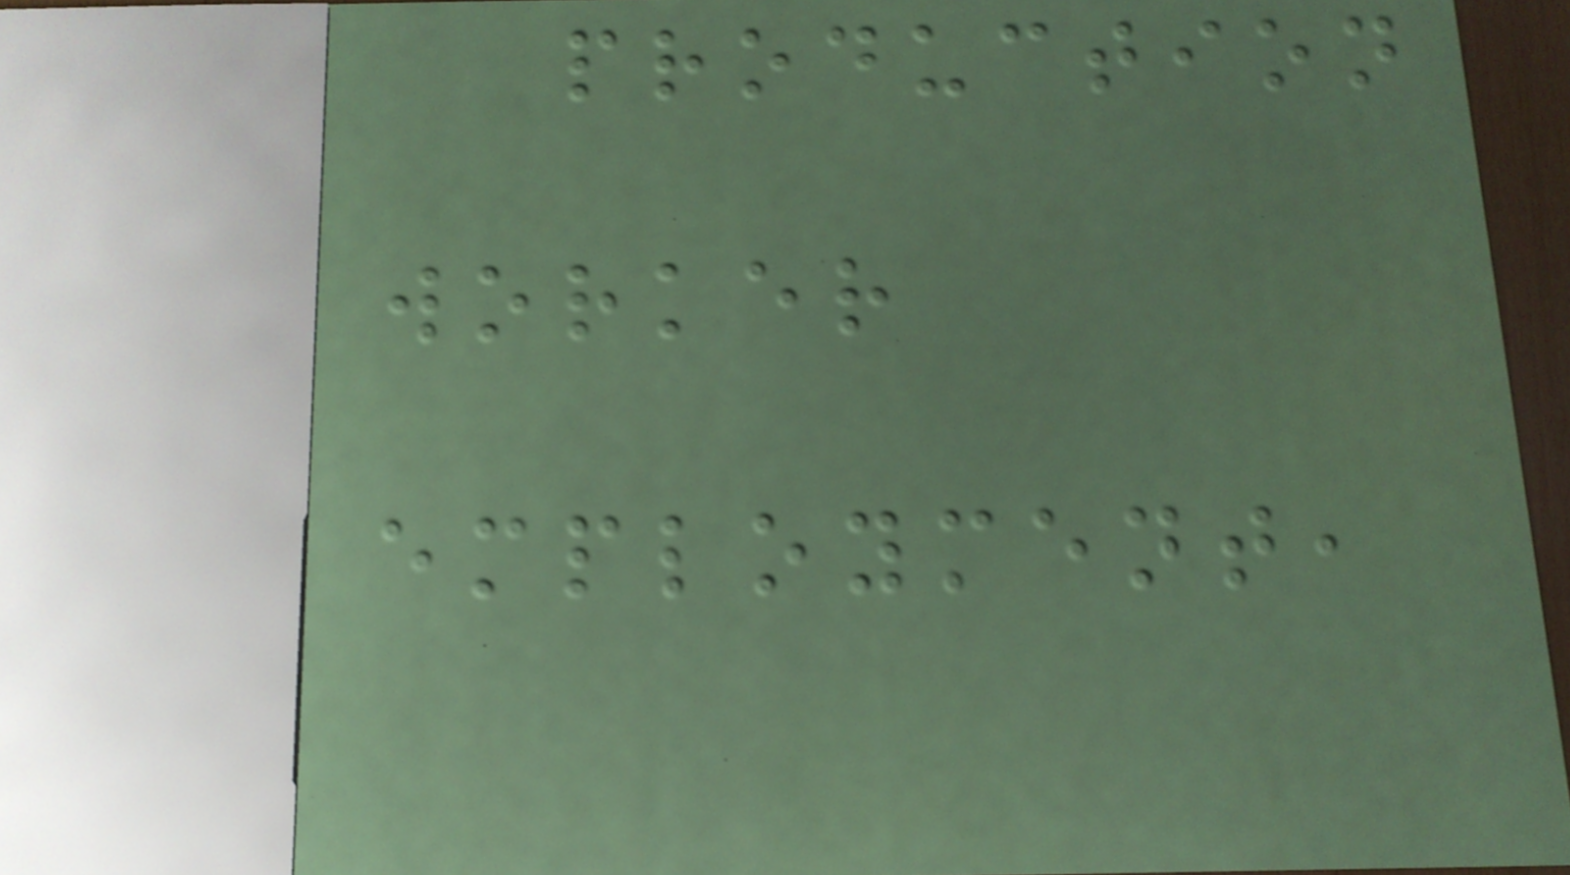production
worker
employment,
